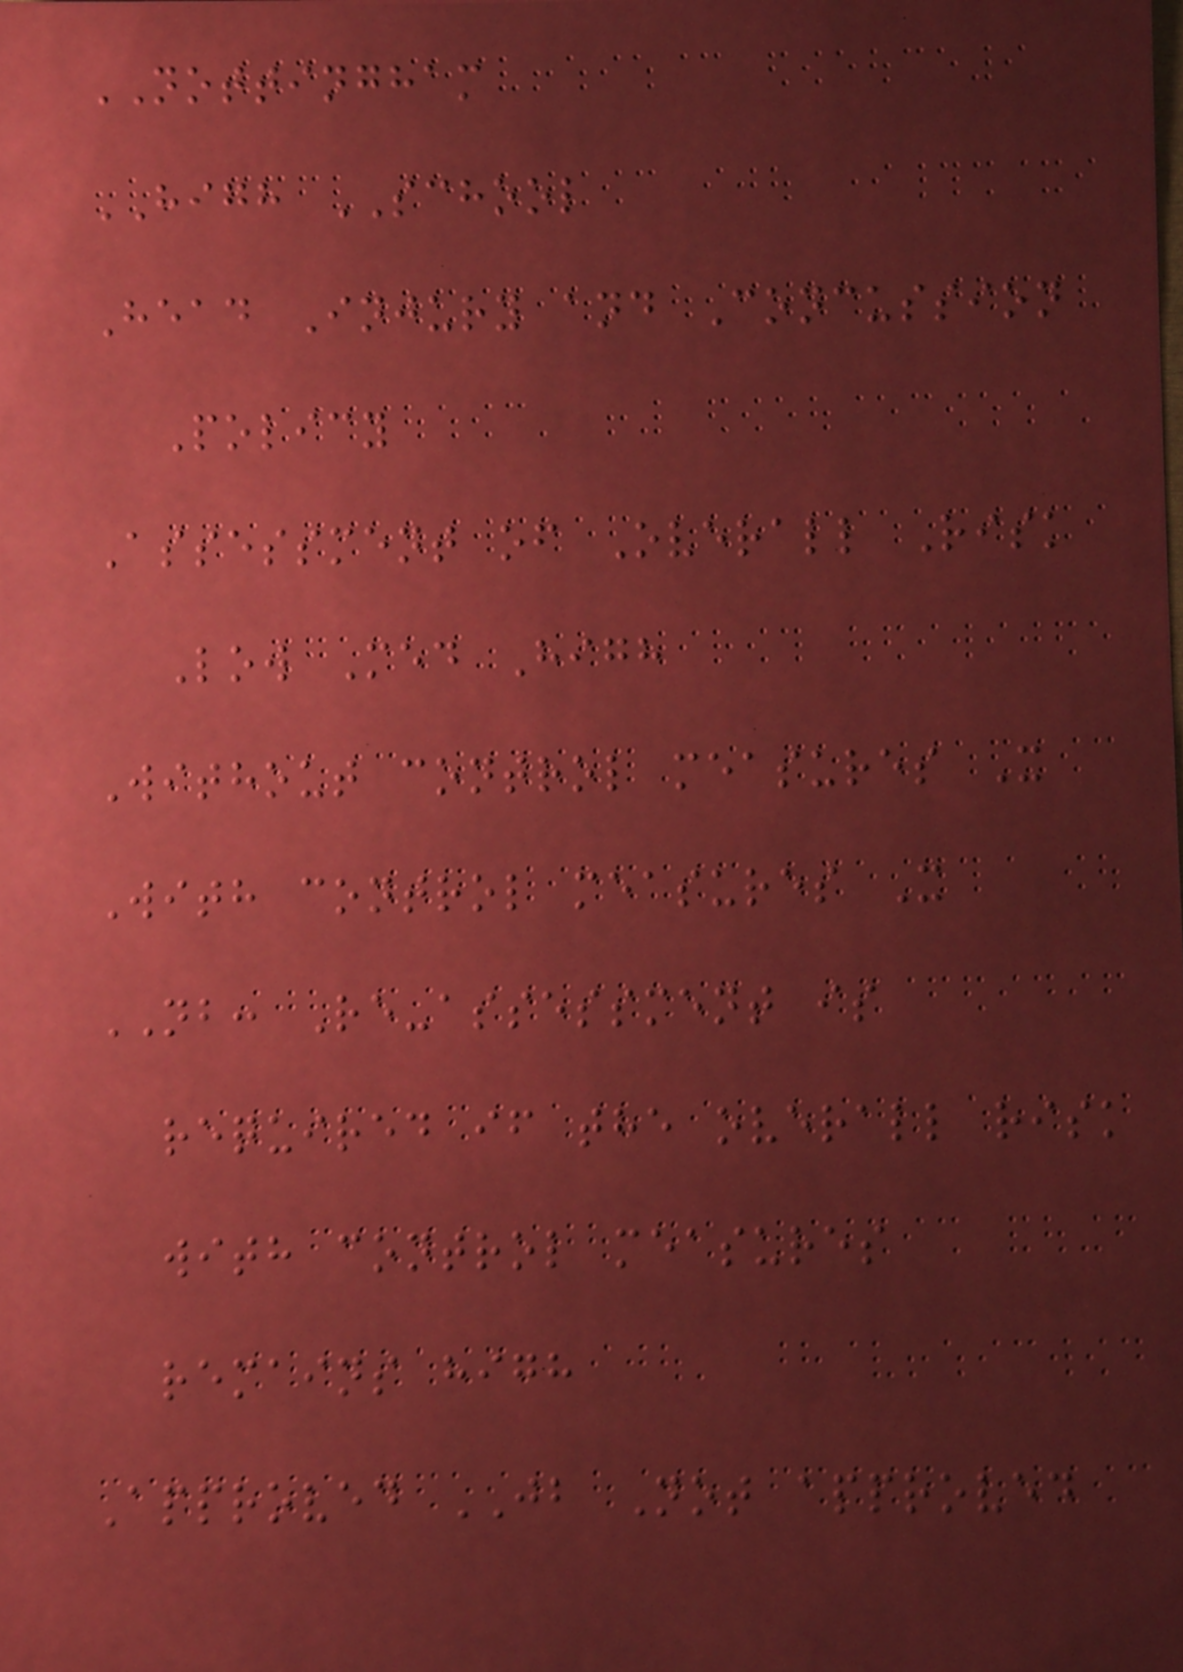NOTTINGHAM
HIGH SCHOOL
Head Injury and Concussion
Policy
Assessment of Overall Risk
Low Med High
Without control measures X
With control measures X
NB: Re-assessment is
required if the overall risk
with control measures
remains high
Approved JB Not approved
